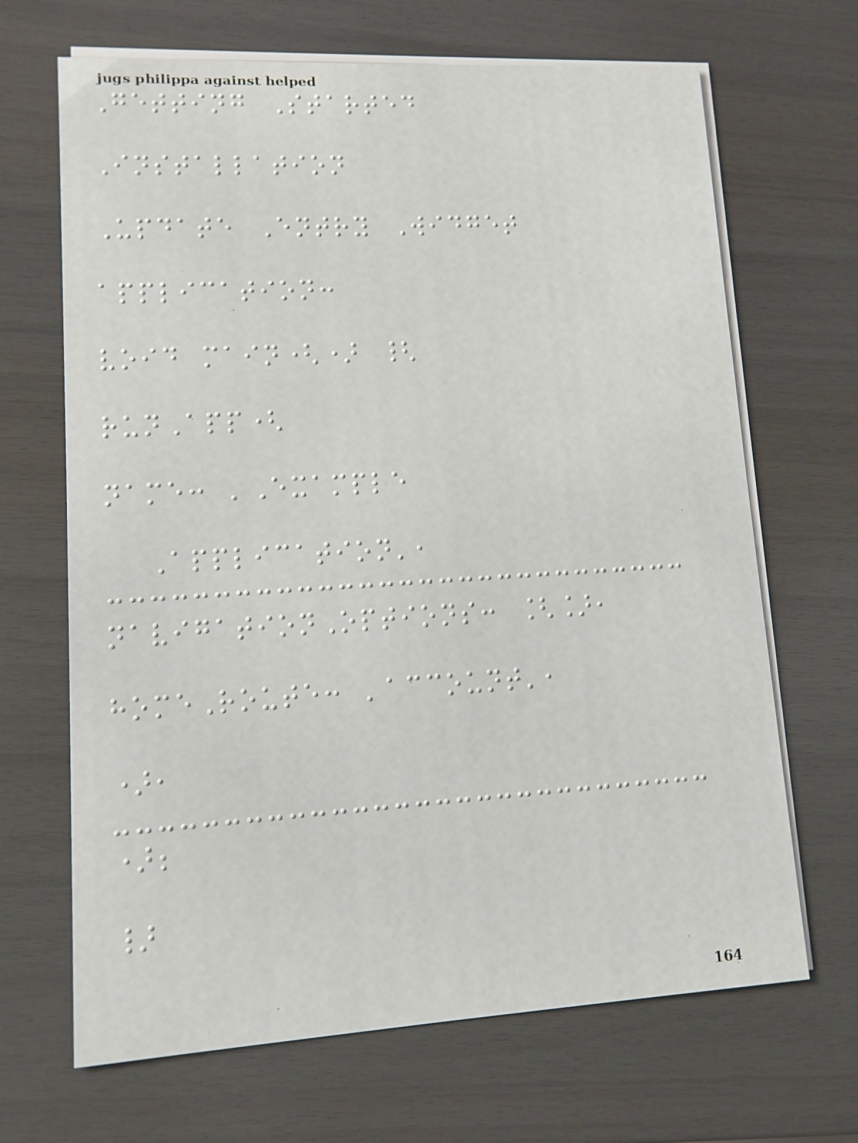Getting Started
Installation
Update Entry Widget
application:
void main() {
runApp(
name: 'Example
Application',
navigationOptions: [],
homeRoute: 'account',
),
);
}
